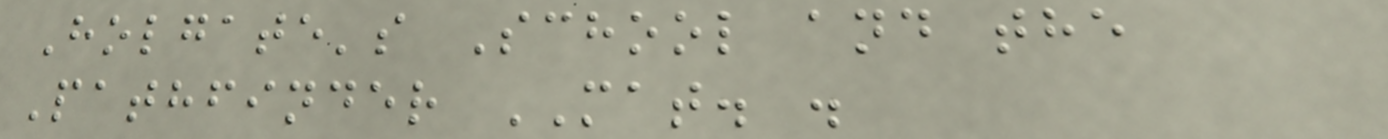Holgate's School and the
Pathfinder MAT. .
